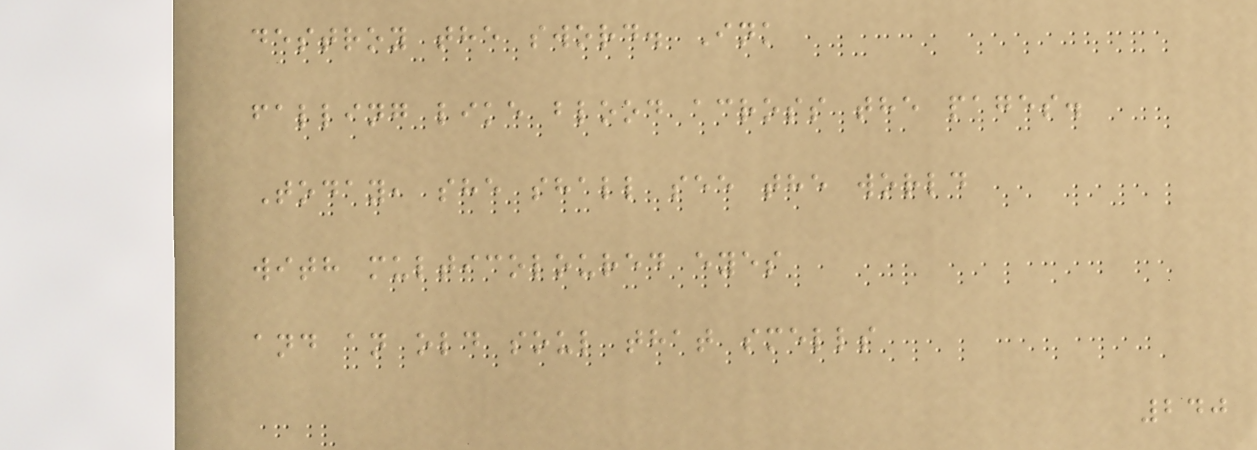destroy the sword. Ink
falling like blood across the pages.
Today, she shall see the world
with multicoloured eyes
and an old soul that smells
240
